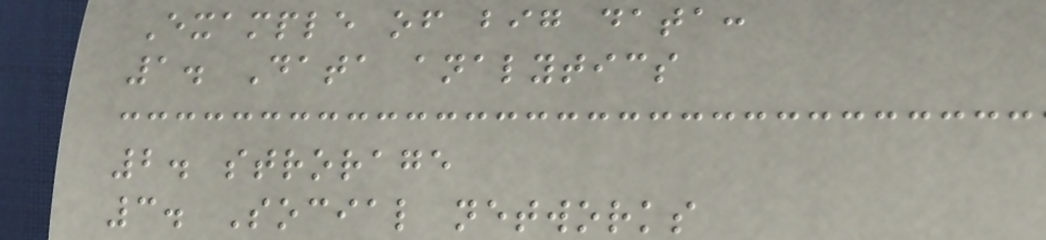Example of big data:
1. Data analytics
2. strorage
3. Social networks
